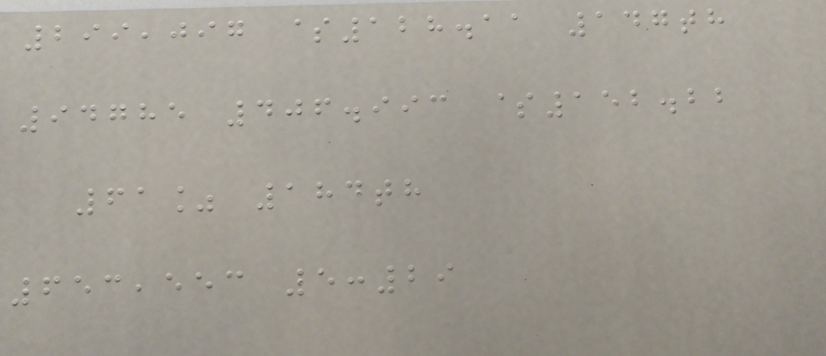299,097 $128.11 147th
94785 406.993 $152.22
61% 184th
653,553 5:29
